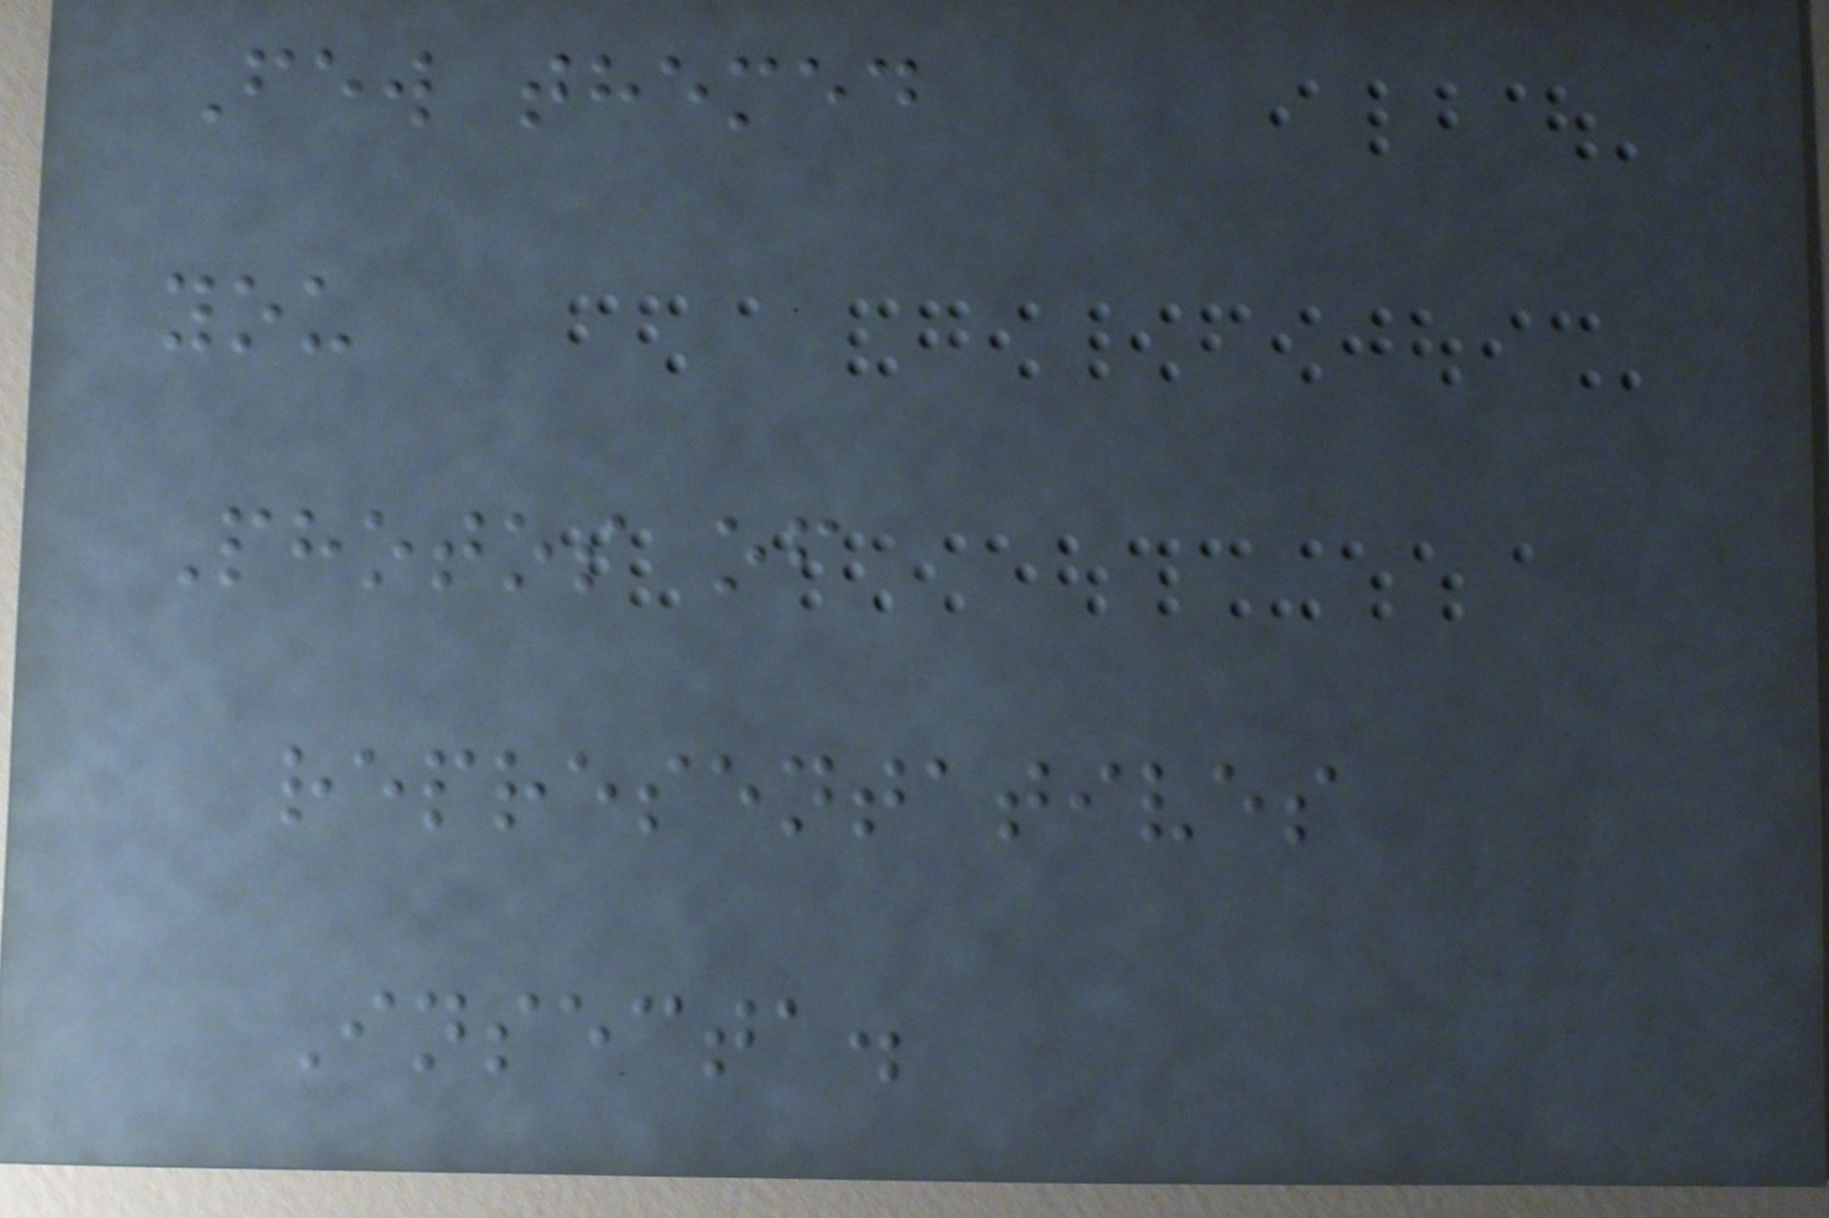Few themed
you
Photos of
representatives
Insecta.
